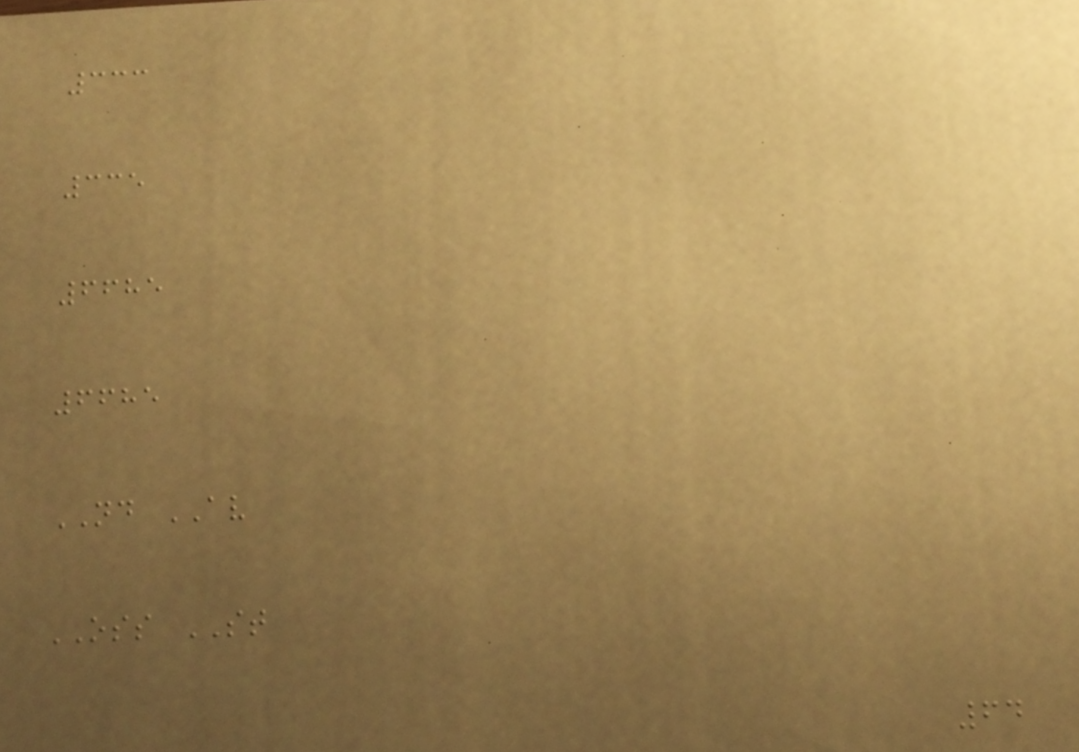333
335
6685
6685
ND AV
OSS ST
64
